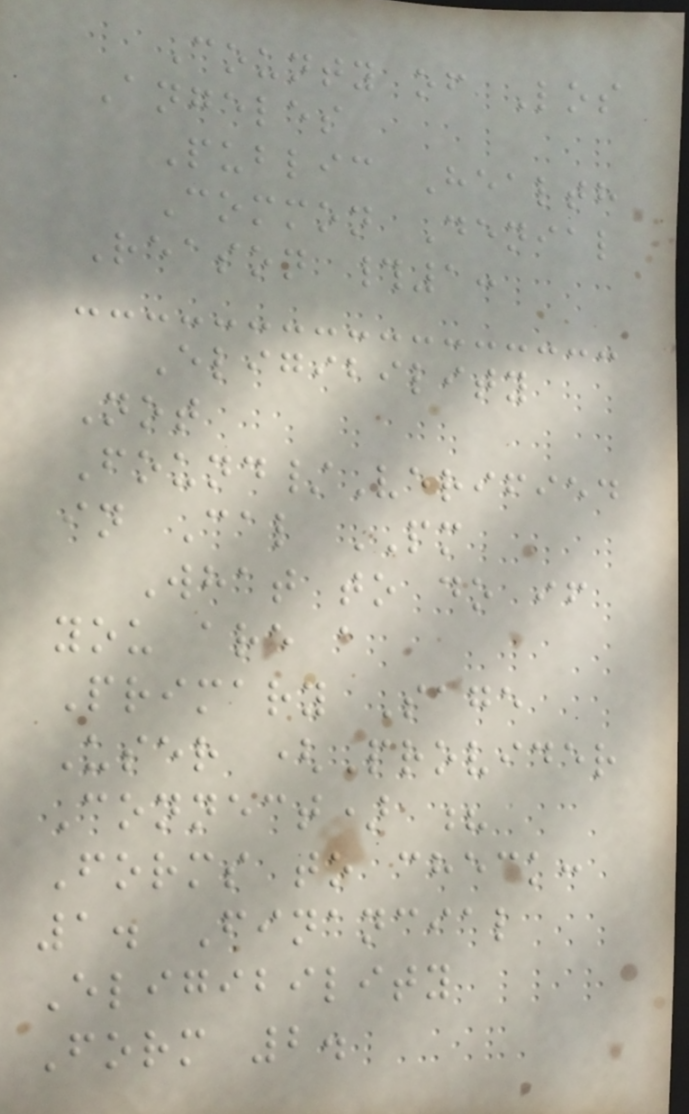County of Los
Angeles
Public Health
Common Denial
Reason #1:
Eligibility
Not
Found/Verified
in Cal PM
What to do if
you are a
Primary Sage
User (Provider
Connect) ?
Forms to check:
1. Financial
Eligibility
Form 2.
